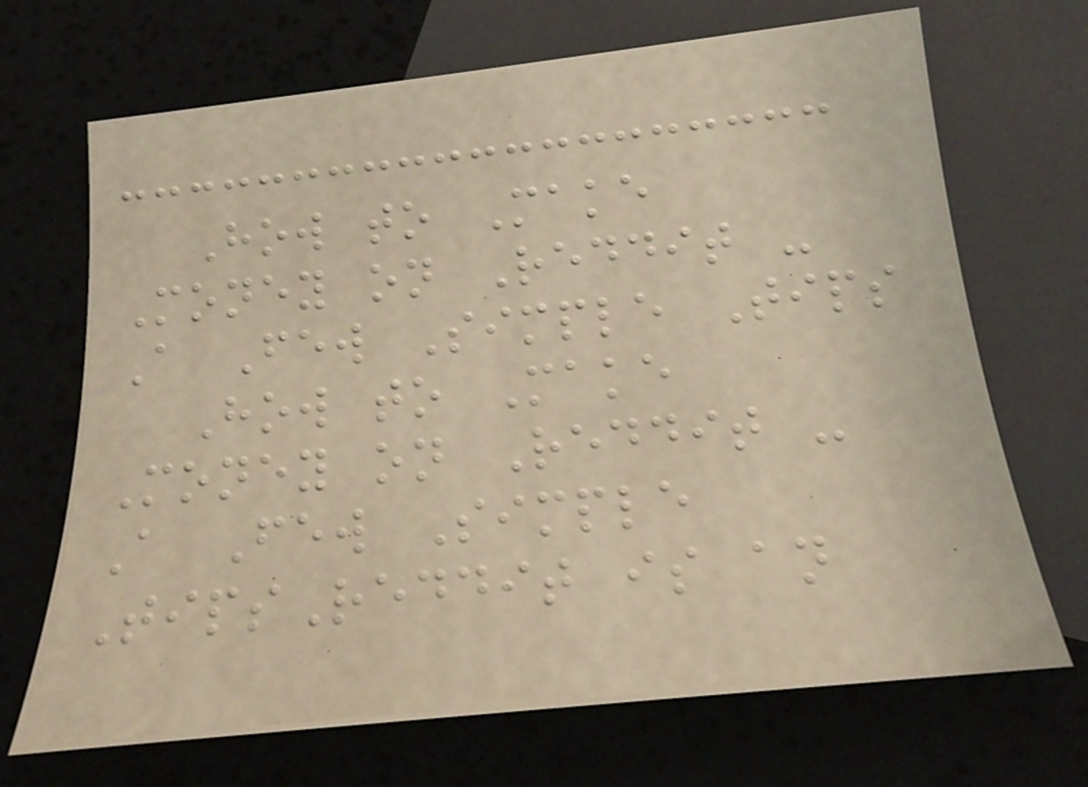How to Make
Money on Reddit -
A Few Simple Tips
How to Make
Money on Reddit -
A Few Simple
TipsReddit is an
